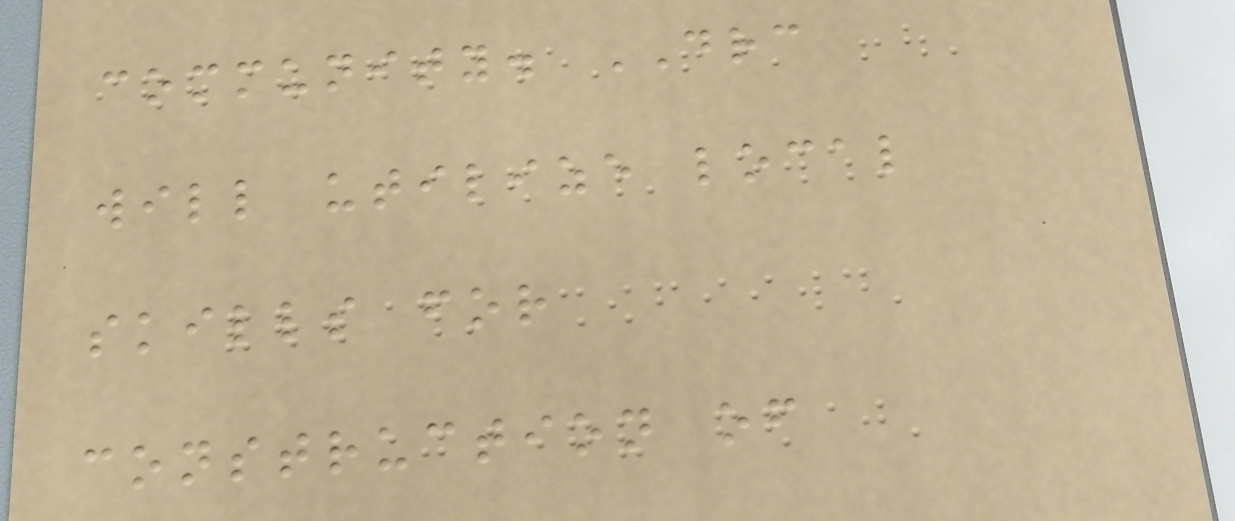community. DRC
will utilize local
skills for
construction of
